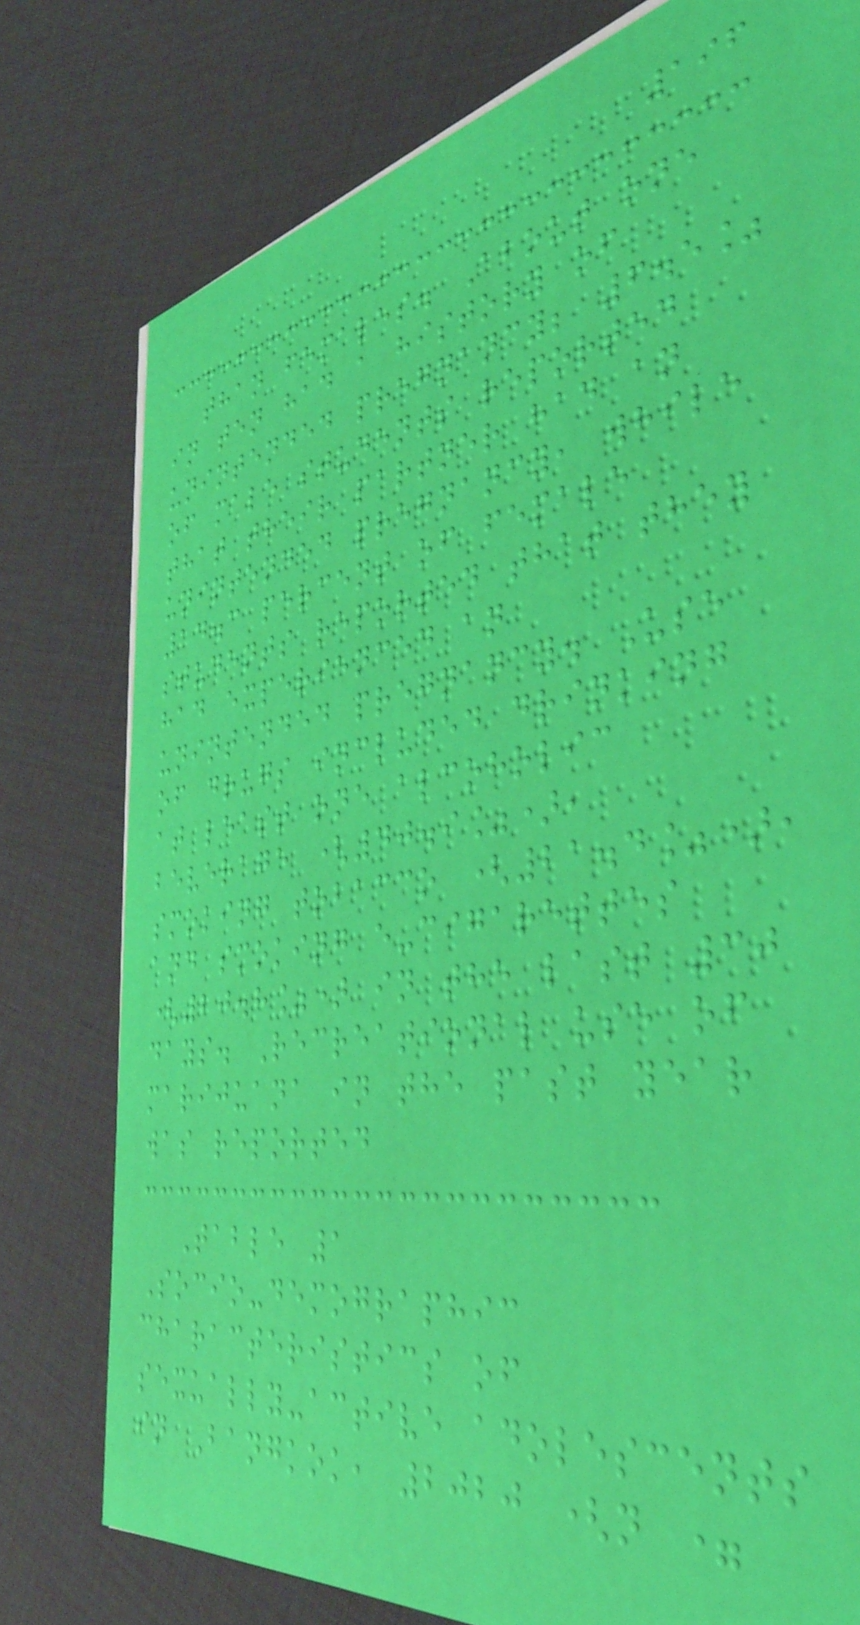196
than females. About one
in ten had a history of
unintended pregnancy; 6.5%
of male students reported
that their partner had an
unintended pregnancy, while
14.3 percent of female
students reported that they
had experienced an
unintended pregnancy. Use
of drugs included drinking
at least one alcoholic
beverage (40.9%),
smoking tobacco (21.4%),
and smoking e-cigarettes
(20.8%) in the last 30
days. Recreational use of
marijuana in the past year
was reported
Table 1
Socio-demographic
characteristics of
sexually-active adolescents
in Bangkok, 2020 (n =
